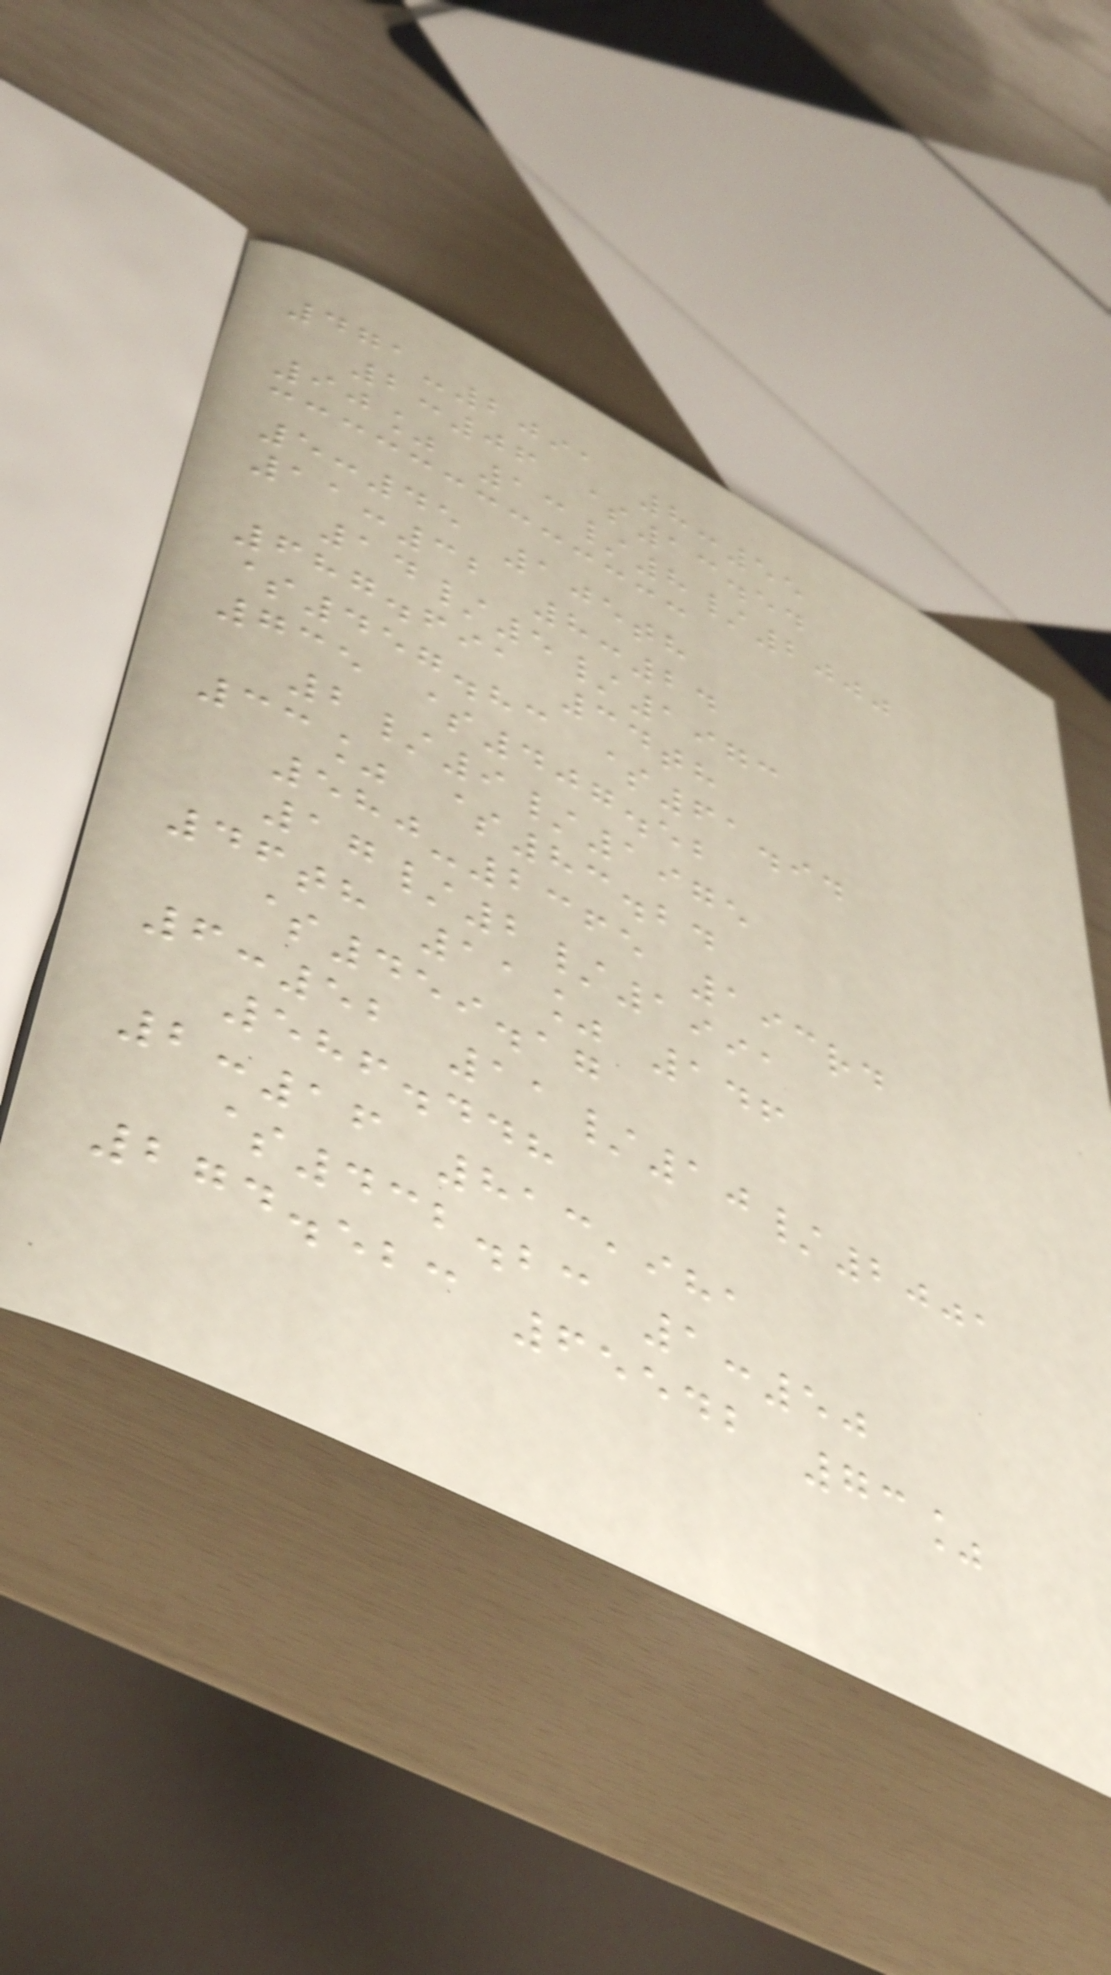471-2091 8:55
2:06 $13.54
90% 13/8/2000
5:45 105th
11:32 8:24
14/5/1973
687.691 34th
$457.83 $61.94
735 $407.52
2/9/1975
33% $83.24
580-2365 193rd
17/2/1991
46th 11% 146
$459.17
6:52 11/10/2001
586.448
2:16 813,981
$432.23 1:50
274.523 65542 73%
